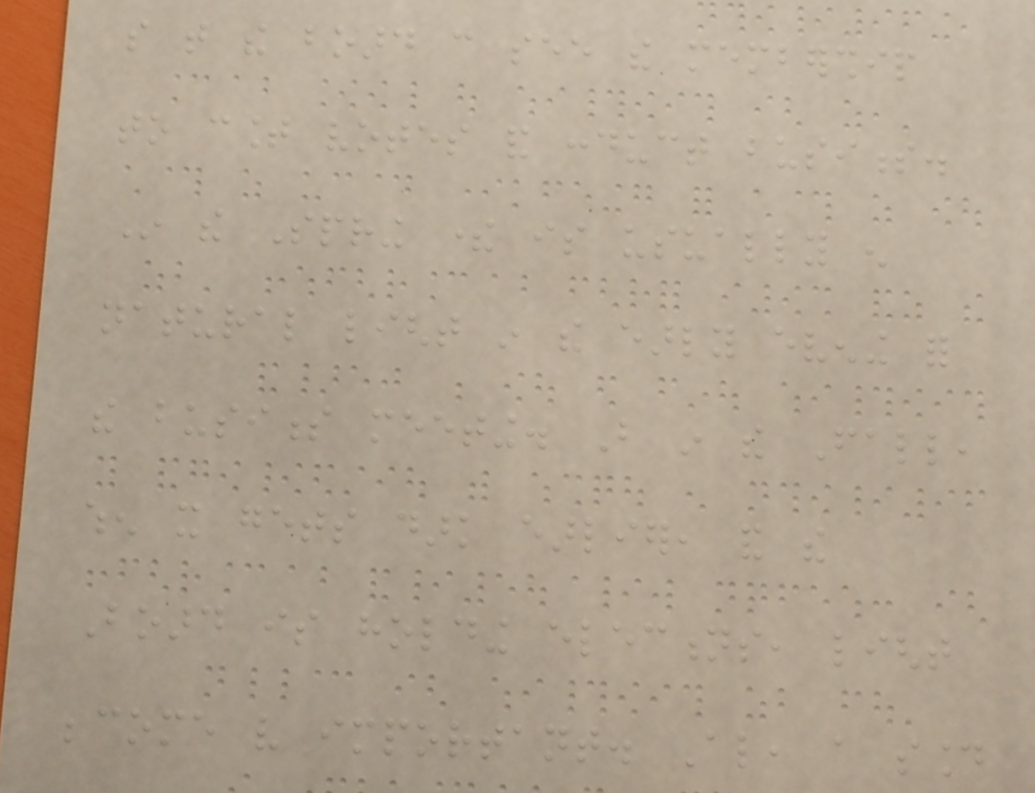so that the board can see the membership
to count votes and conduct business.
In the Spring there is usually enough
natural light in the early evening for
the business meeting. But in the Fall,
when it gets dark earlier, and the
Board is holding elections, light
become very important. Also, a sound
